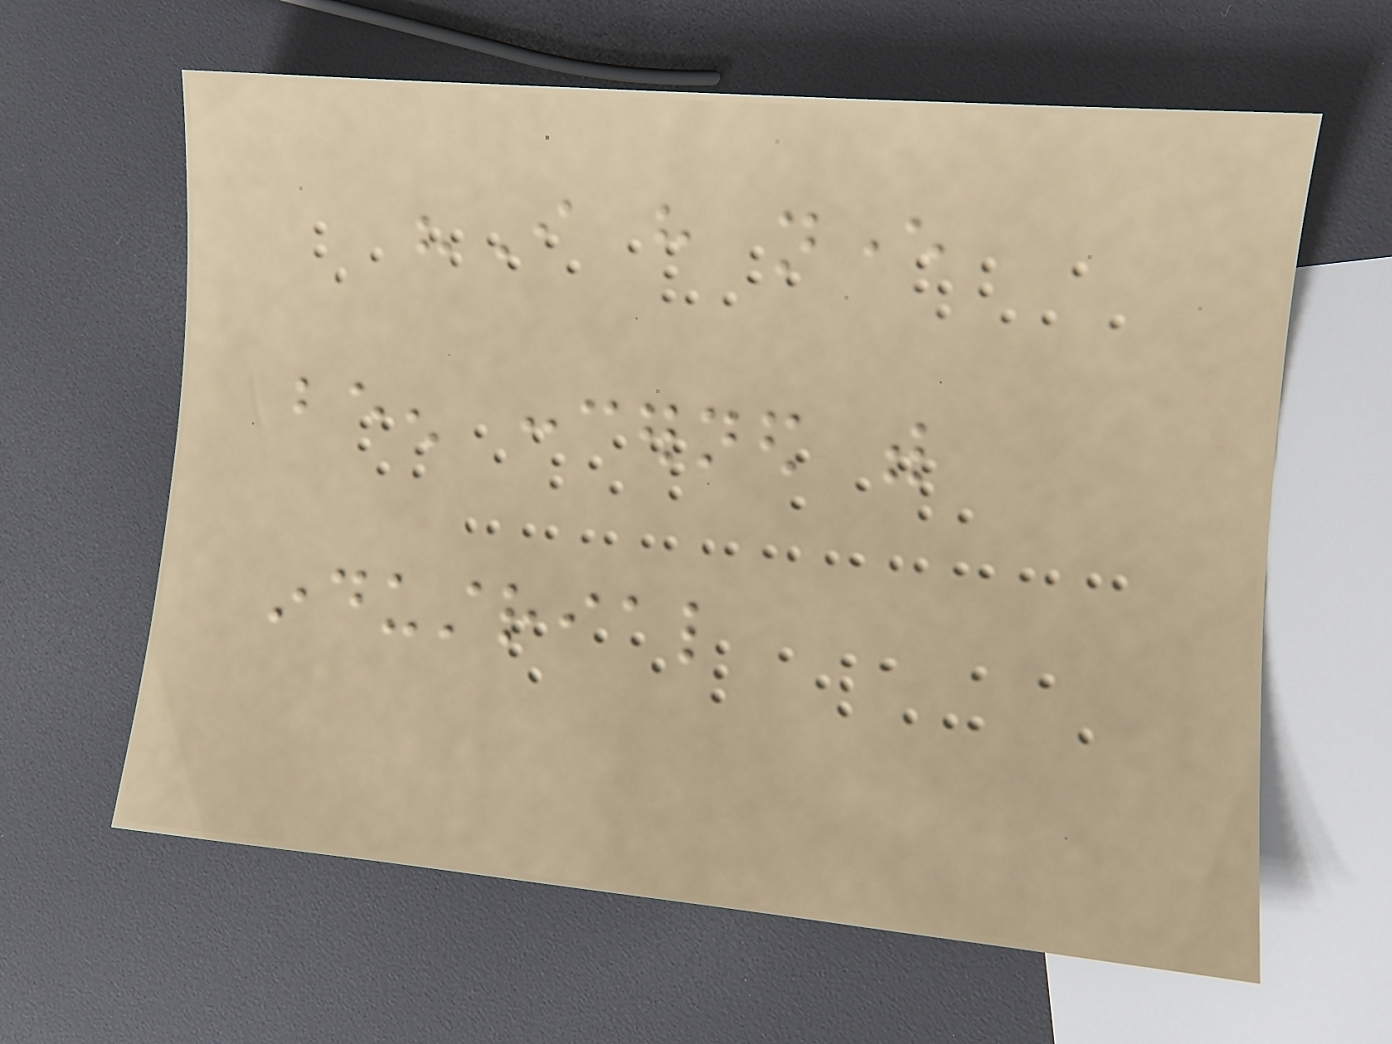"I have never
been concerned with
industrial
